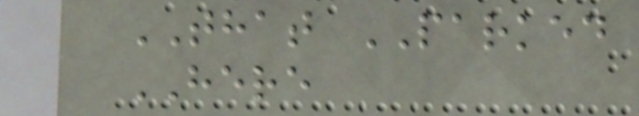THAT PARKED
HERE
